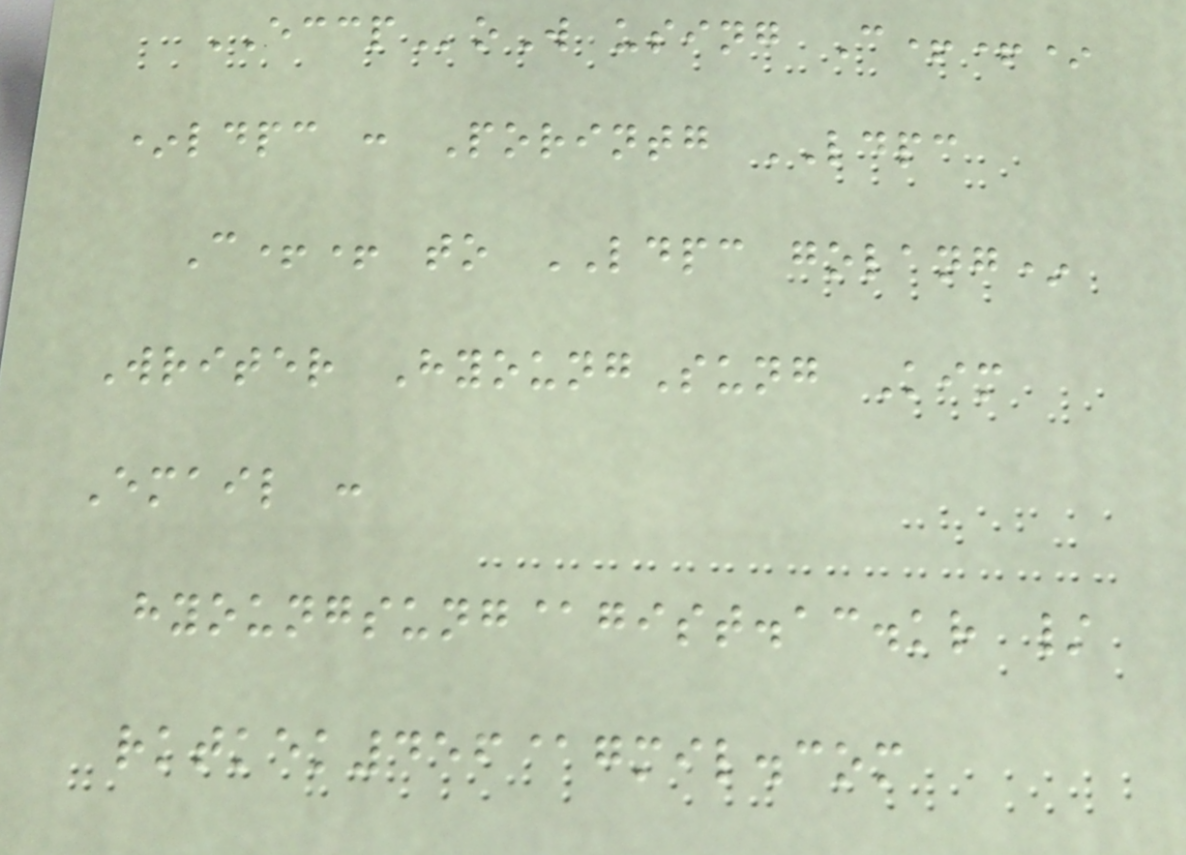ECCPoW using C++*
*ldpc : Porintg LDPC
C++ to LDPC golang*
Writer HyoungSung Kim
Email :
hyoungsung@gist.ac.kr /
rktkek456@gmil.com
